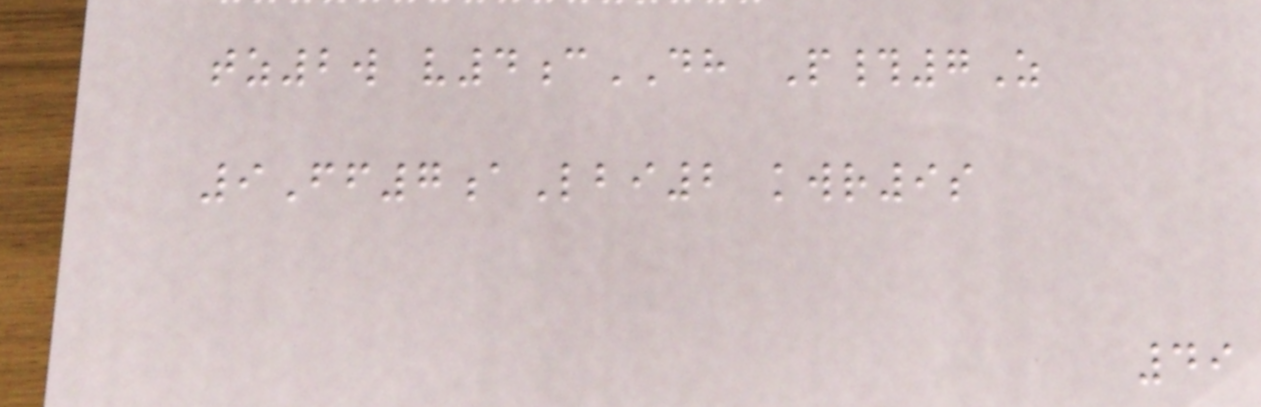tz2w v4cDH P#7Z
9Ff7aLbi2 kwr9s
49
